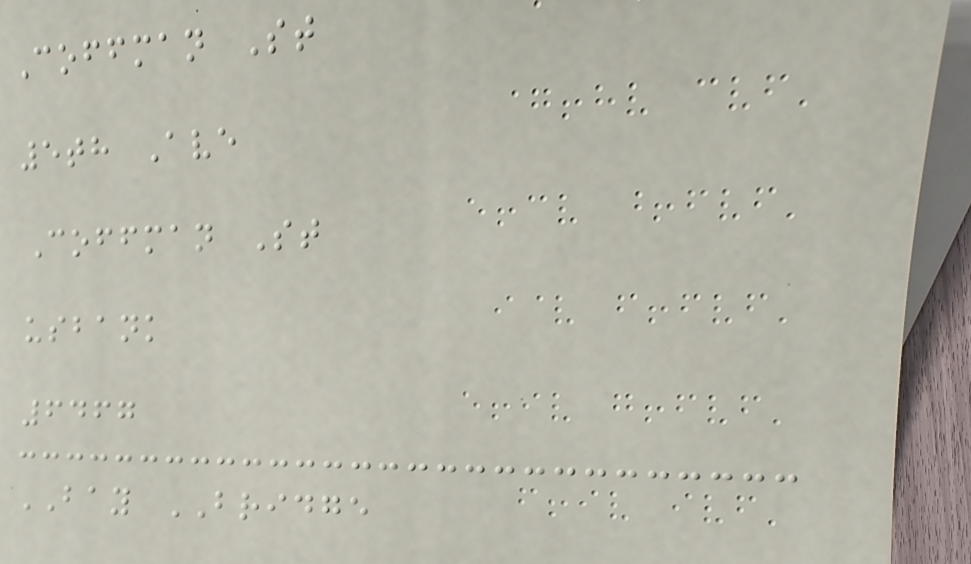Coffman St
5th Ave
Coffman St
usbank
6467
BAY BRIDGE
